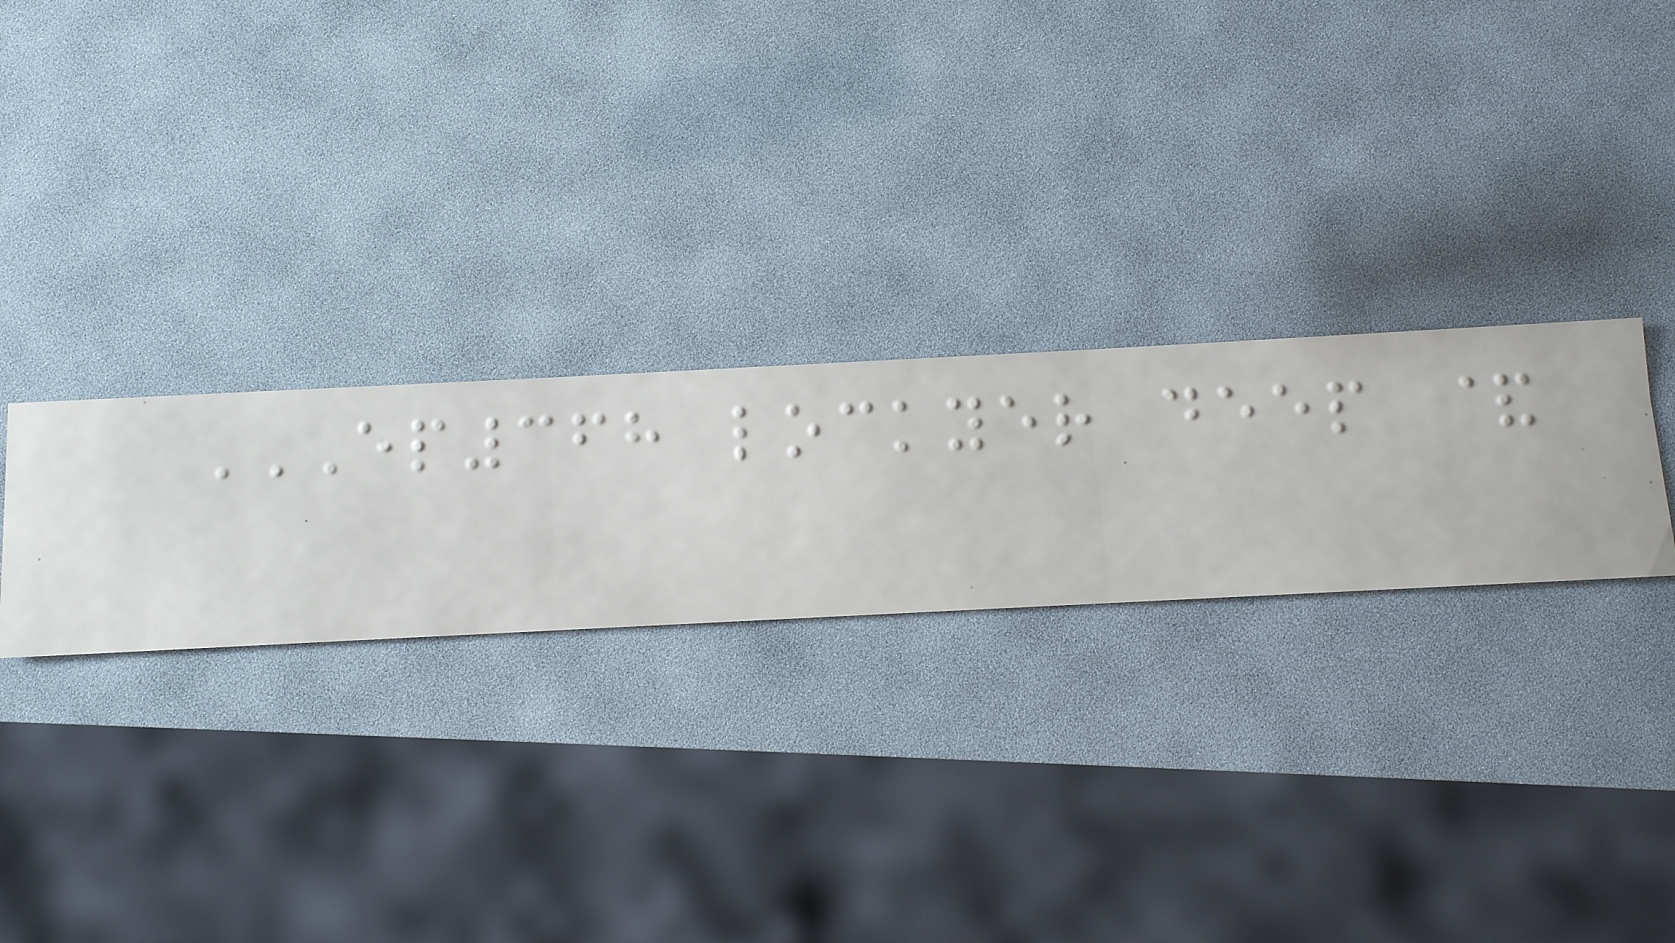EP368 LOCKYER DEEP &
